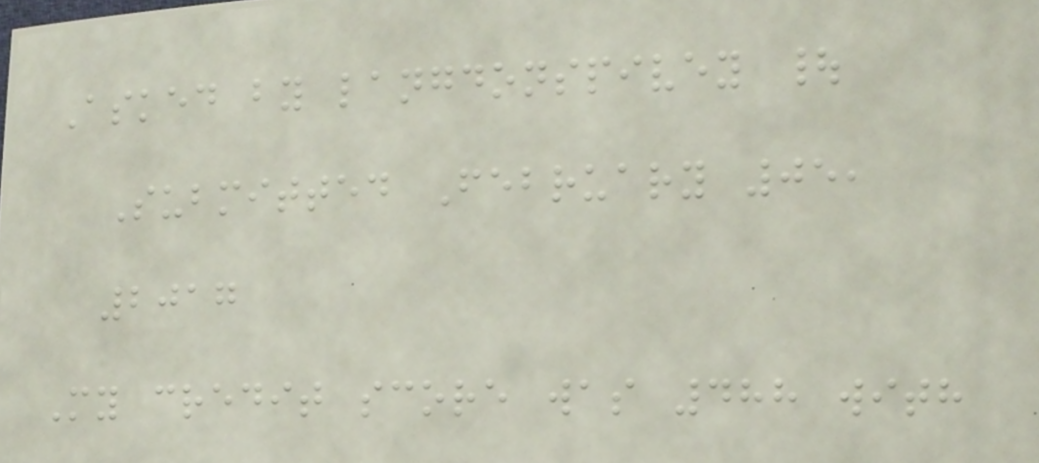Asked by langdonspivey |
Submitted February 05,
2017
My credit score was 488 with
